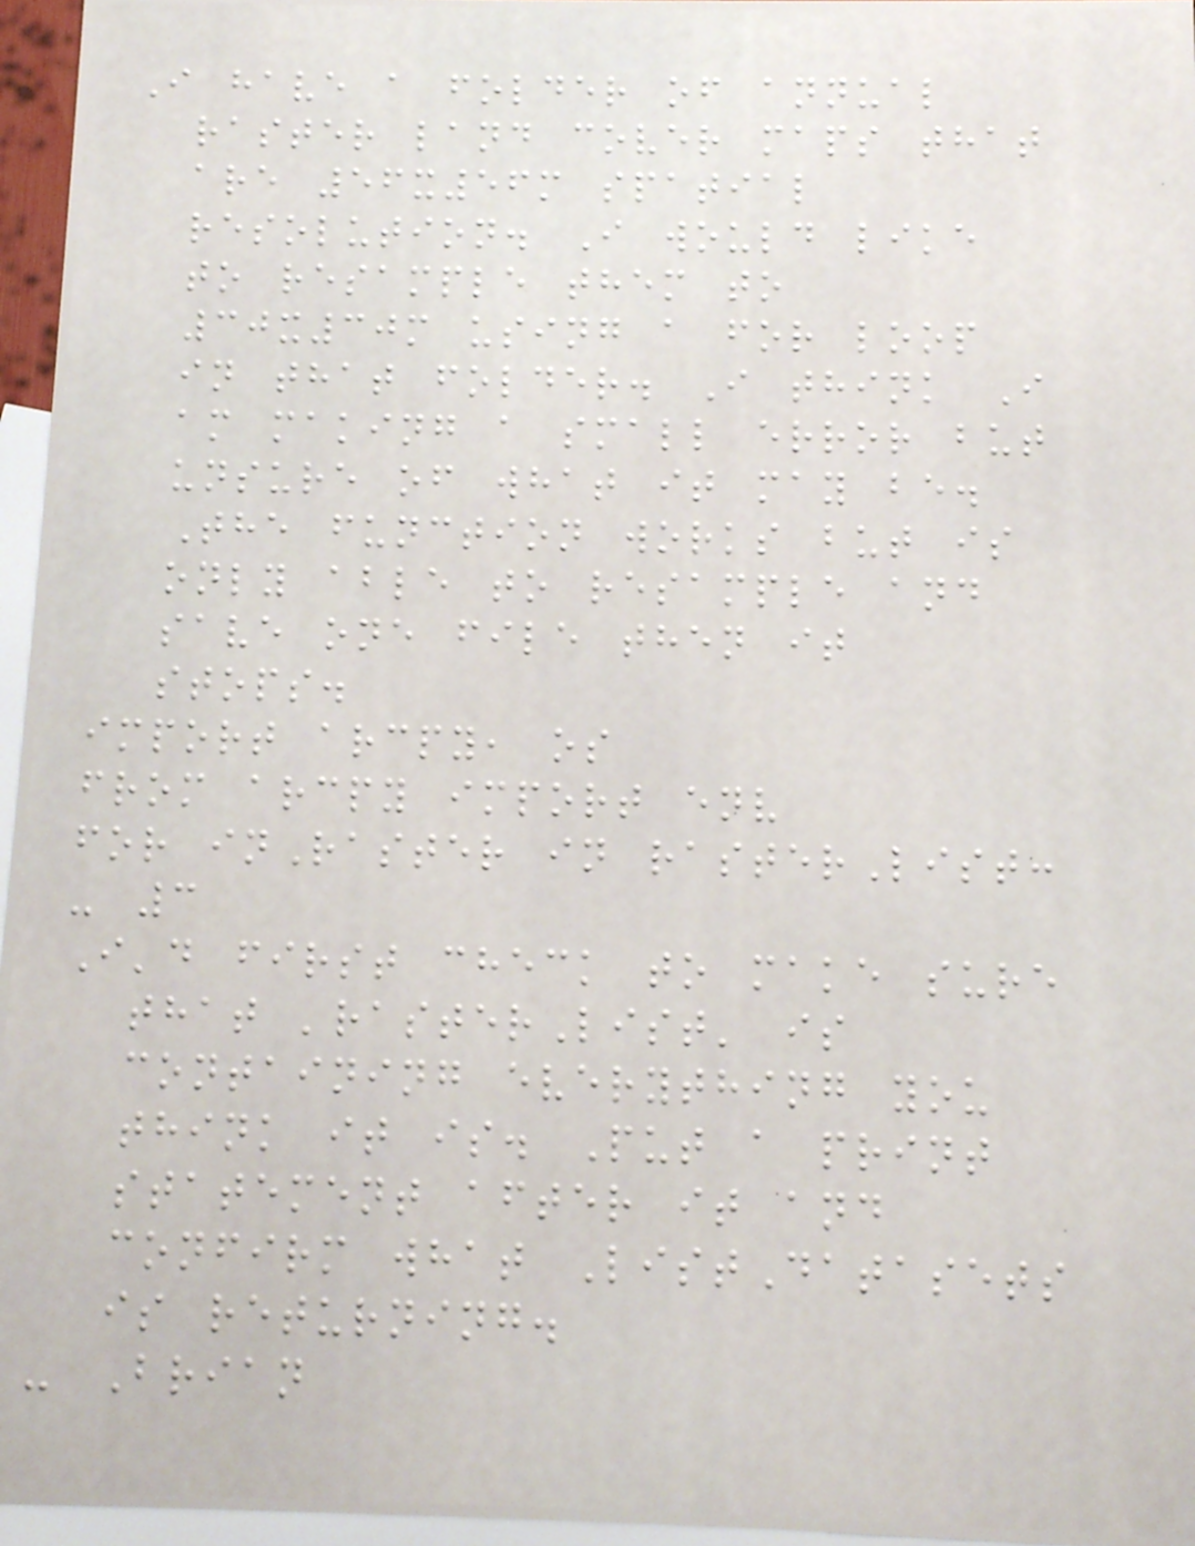I have a folder of annual
raster land cover maps that
are 56x56m spatial
resolution. I would like
to resample them to
30x30m using a for loop
in that folder. I think I
am making a small error but
unsure of what it may be.
The function works but is
only able to resample and
save one file then it
stops.
import arcpy, os
from arcpy import env
for inRaster in rasterList:
- 3
I'd first check to make sure
that 'rasterList' is
containing everything you
think it is. Put a print
statement after it and
confirm what ListDatasets
is returning.
- Brian
